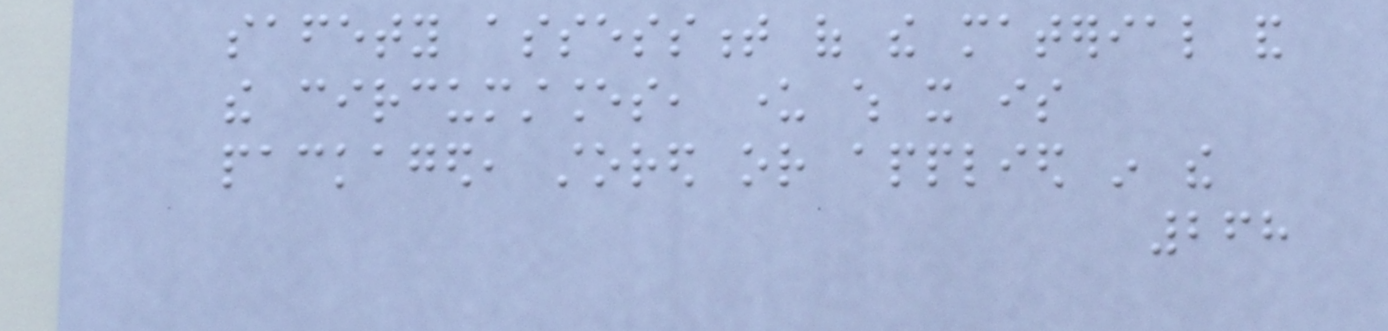safety assessment of the material and
the circumstances, under which it is
packaged, stored or applied in the
268
